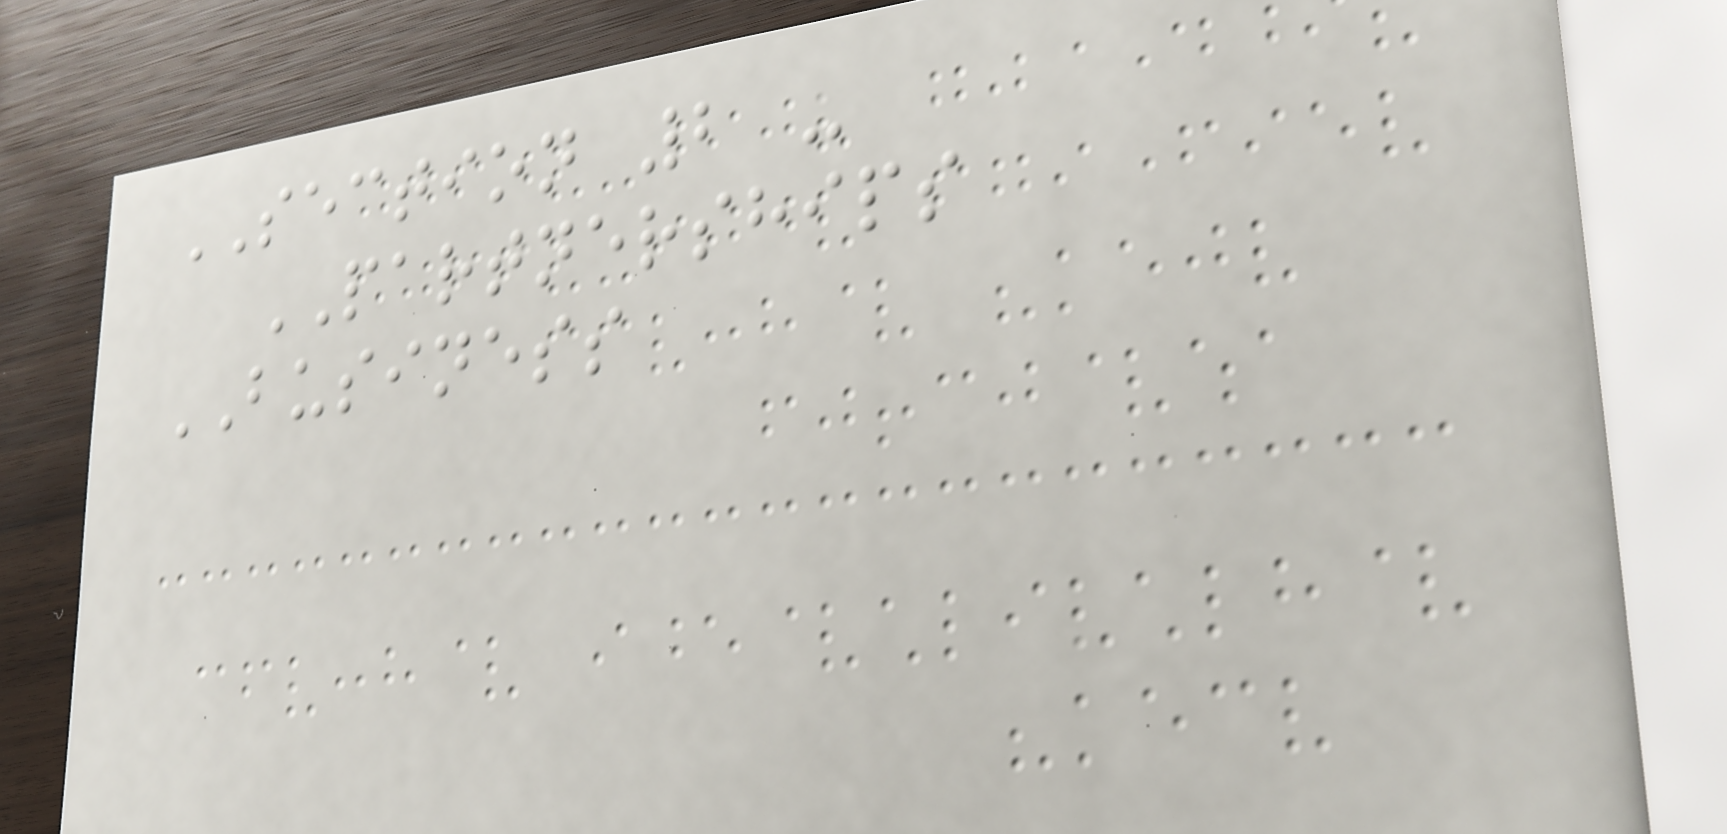SECTION 2 -
PARTNERSHIPS
BUSINESS
